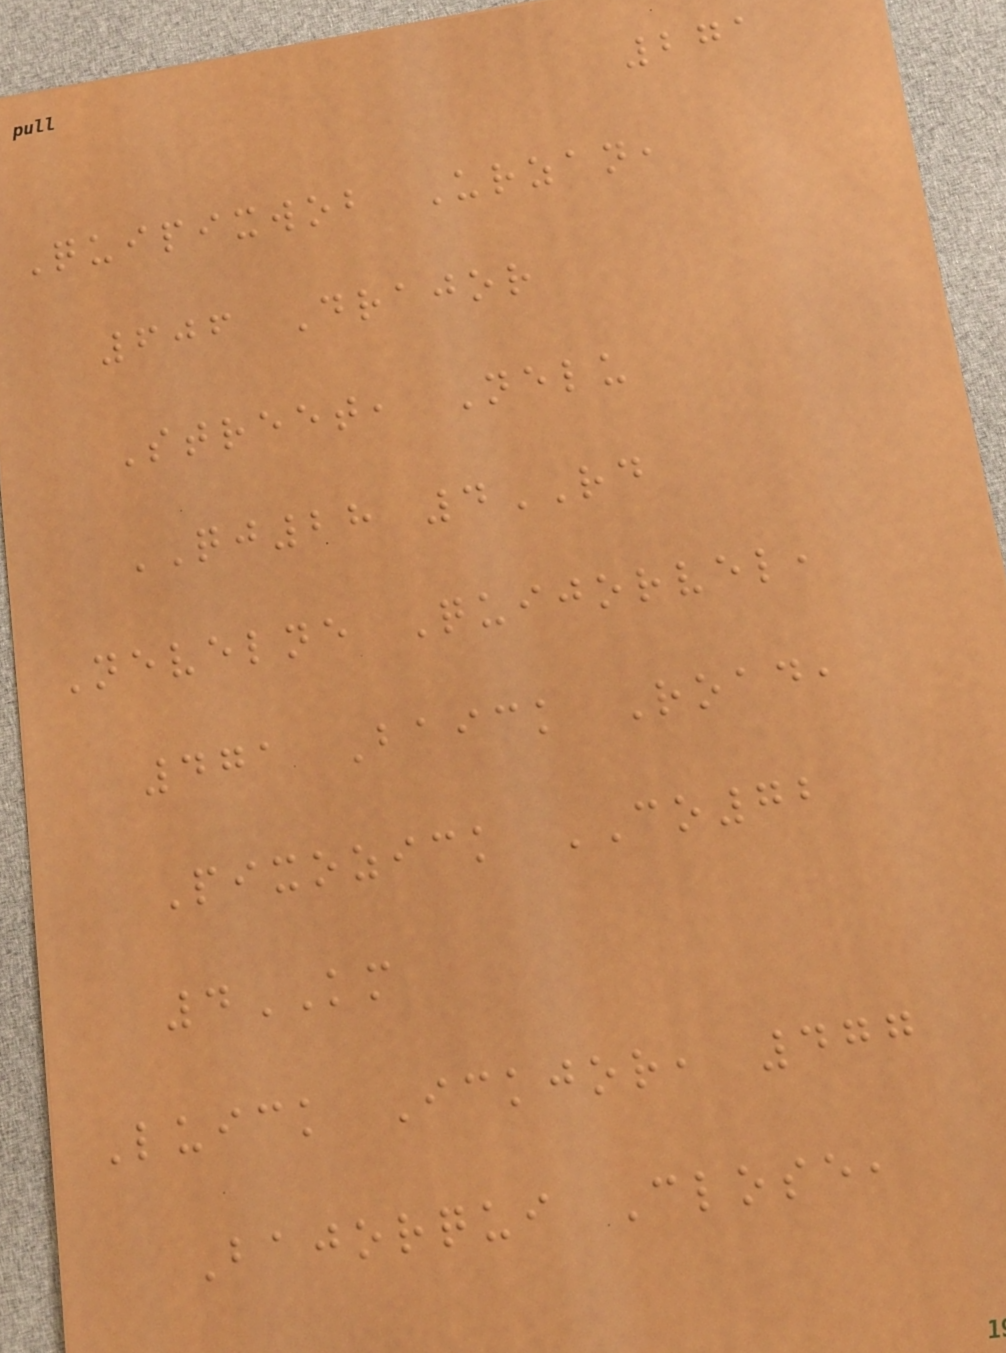271
Quipixwob Urzan,
606 Drajor
Street, Nelu
QJ28 4RD
Nevelne Quijorvel,
471 Baick Road,
Pixozick CO72
4KM
Luick Ickjor, 477
Bajorqui Close,
